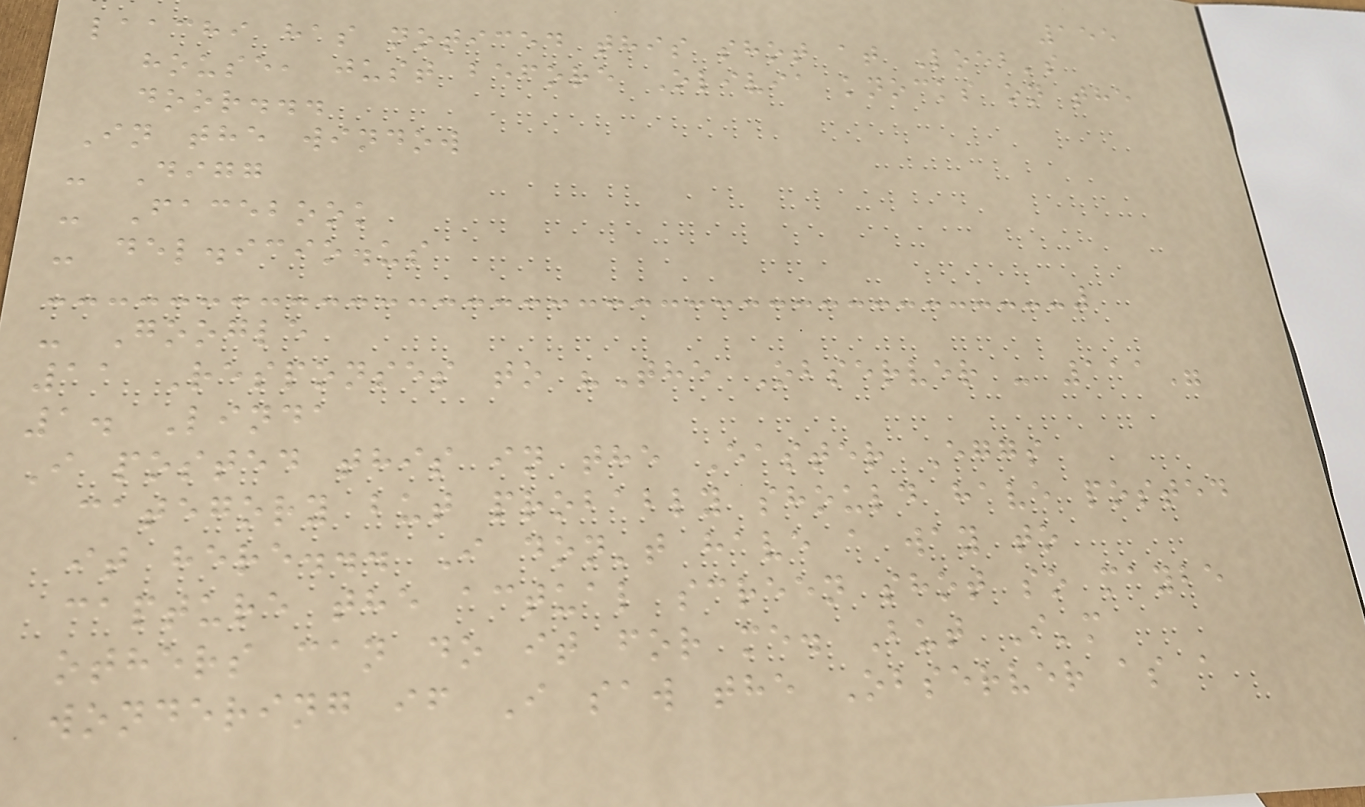155
laachi has noticed this shot at Loeb's
house, just before Olivia knocks on the
door...
In the window
- Digg
- Facebook
- del.icio.us
- Google
11 Responses to "The Observer - 111"
1. Linda
I posted this in the Easter Eggs
category but probably should have posted
it here... I don't have a way to
capture the actual screen shot so maybe
others can do it for me. But I'm
wondering if I saw the Observer as a
